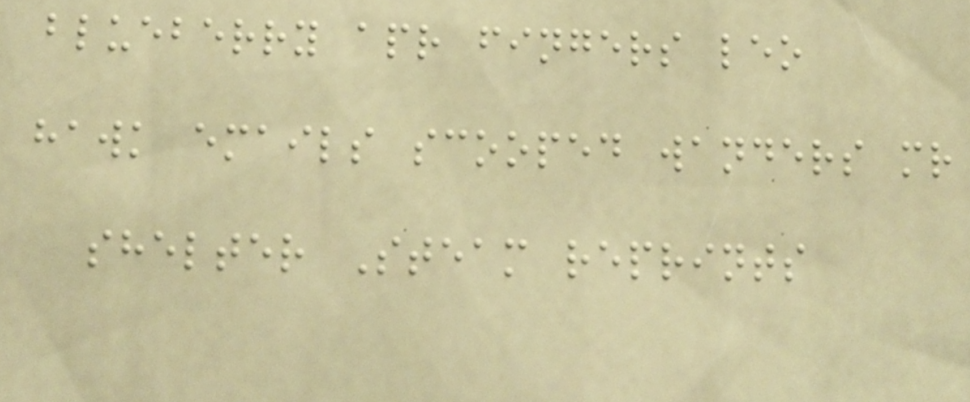blueberry apr fingers leo
hawk emails scooped wanders mr
shelter Steam reprints
